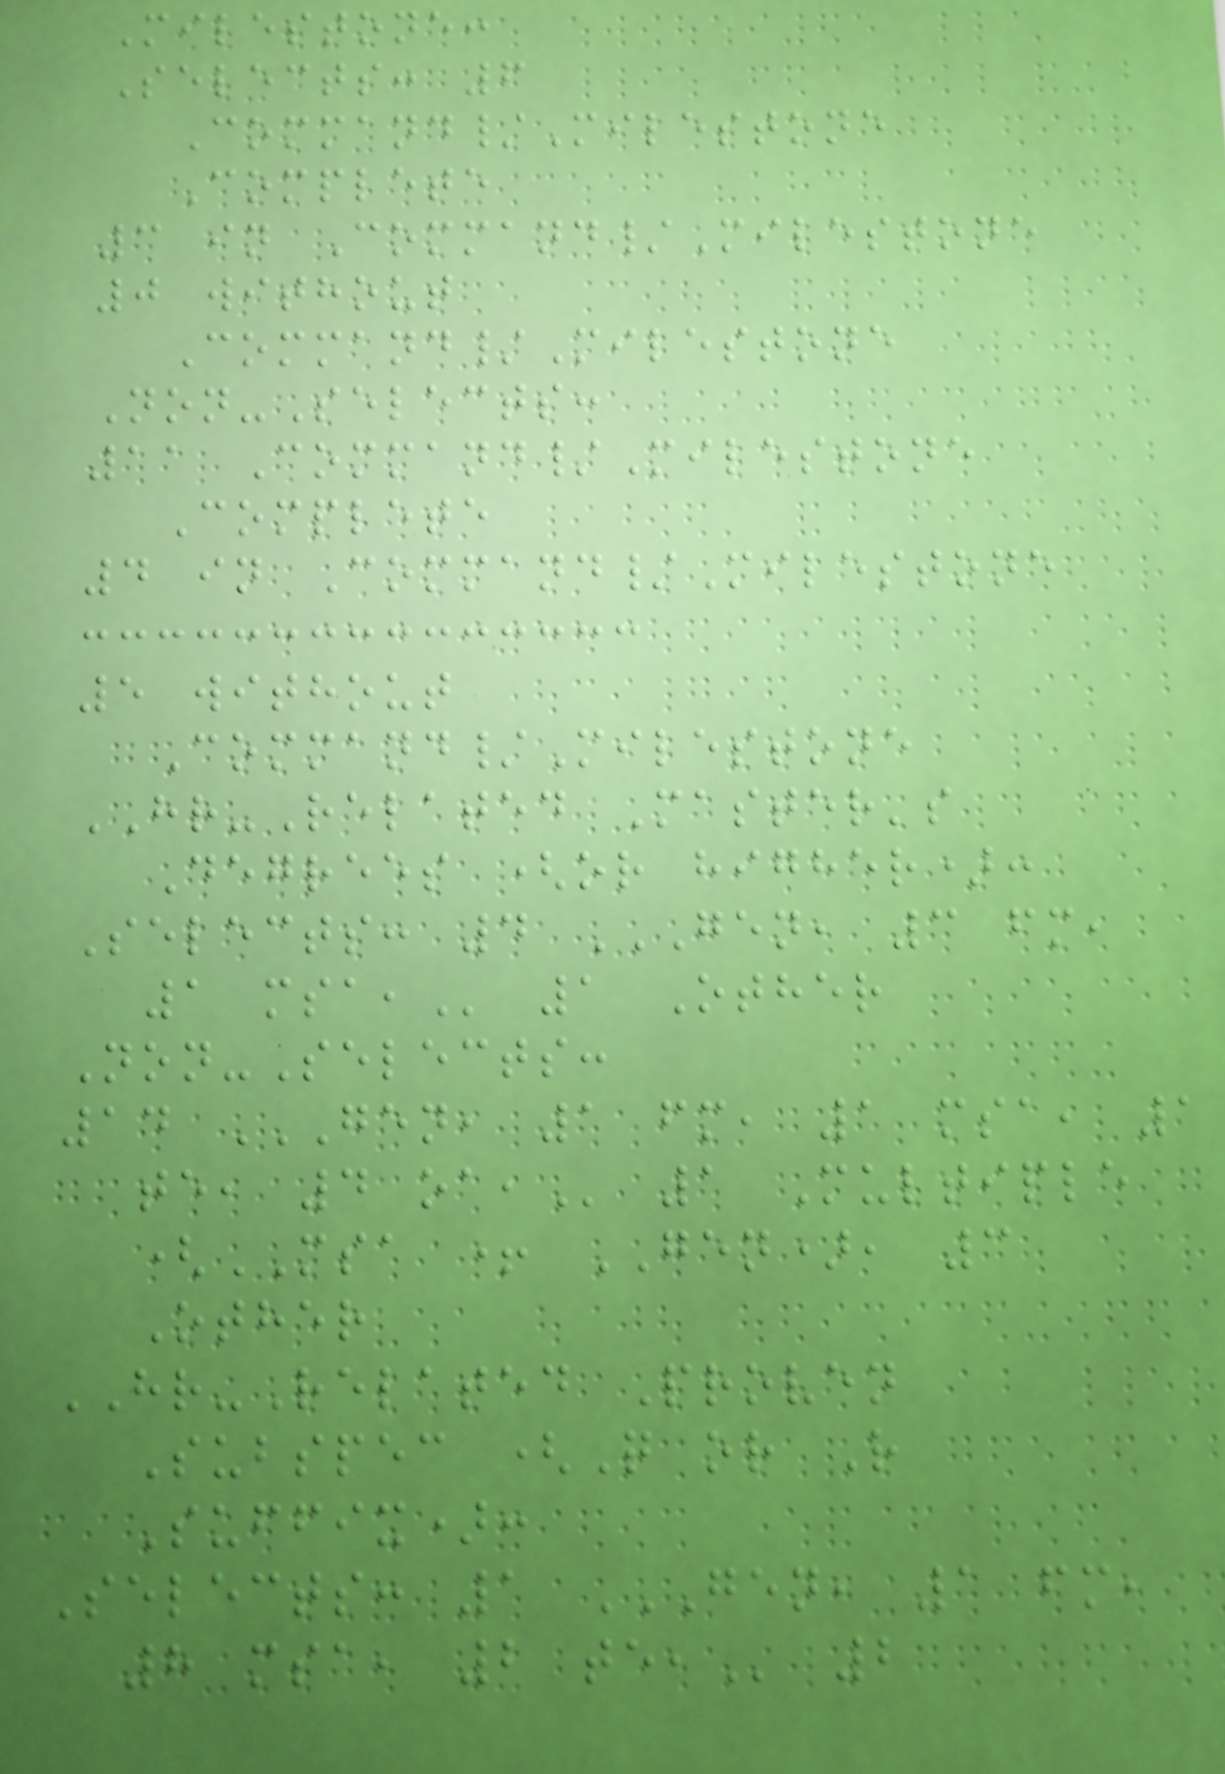Milestone:
Selects: 6
Command/Milestone
Complete
3 in Command/Milestone
0 without
Command/Milestone
Non-Selects:
11 Command/Milestone
Complete
4 in Command/Milestone
5 without
Command/Milestone
HR-Related Master's
Degrees (or higher):
Selects: 4 GEN, 3 FM,
1 MSA, 1 Other
Non-Selects:
14 GEN, 1 FM, 1 MSA, 1
TE, 4 OA, 1 Multiple
(MSA + GEN), 3
Other
HR-Related Proven
Subspec (Q or R
Suffix):
Selects: 1 GEN, 1 FM,
8 MSA, 2 TE, 2
